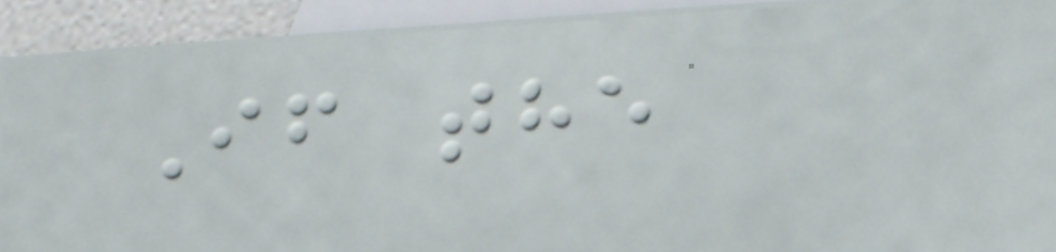If the
